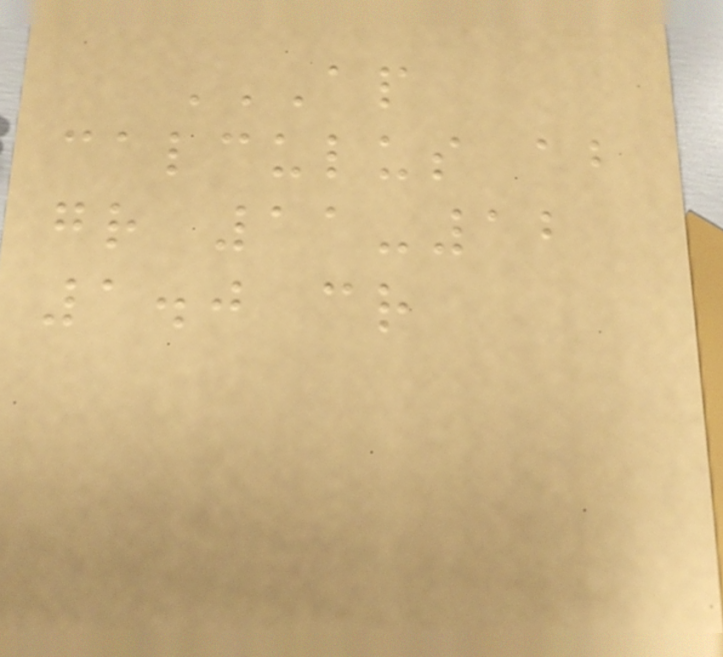AP
CALCULUS AB
GR 11-12
1.0 CR
